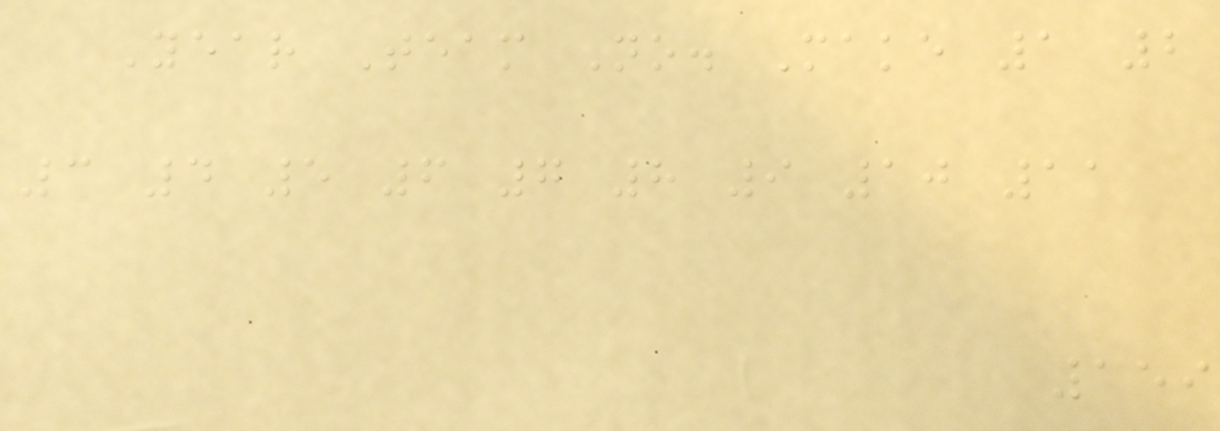Year Team No. Make 1 2
3 4 5 6 7 8 9 10 11
159
